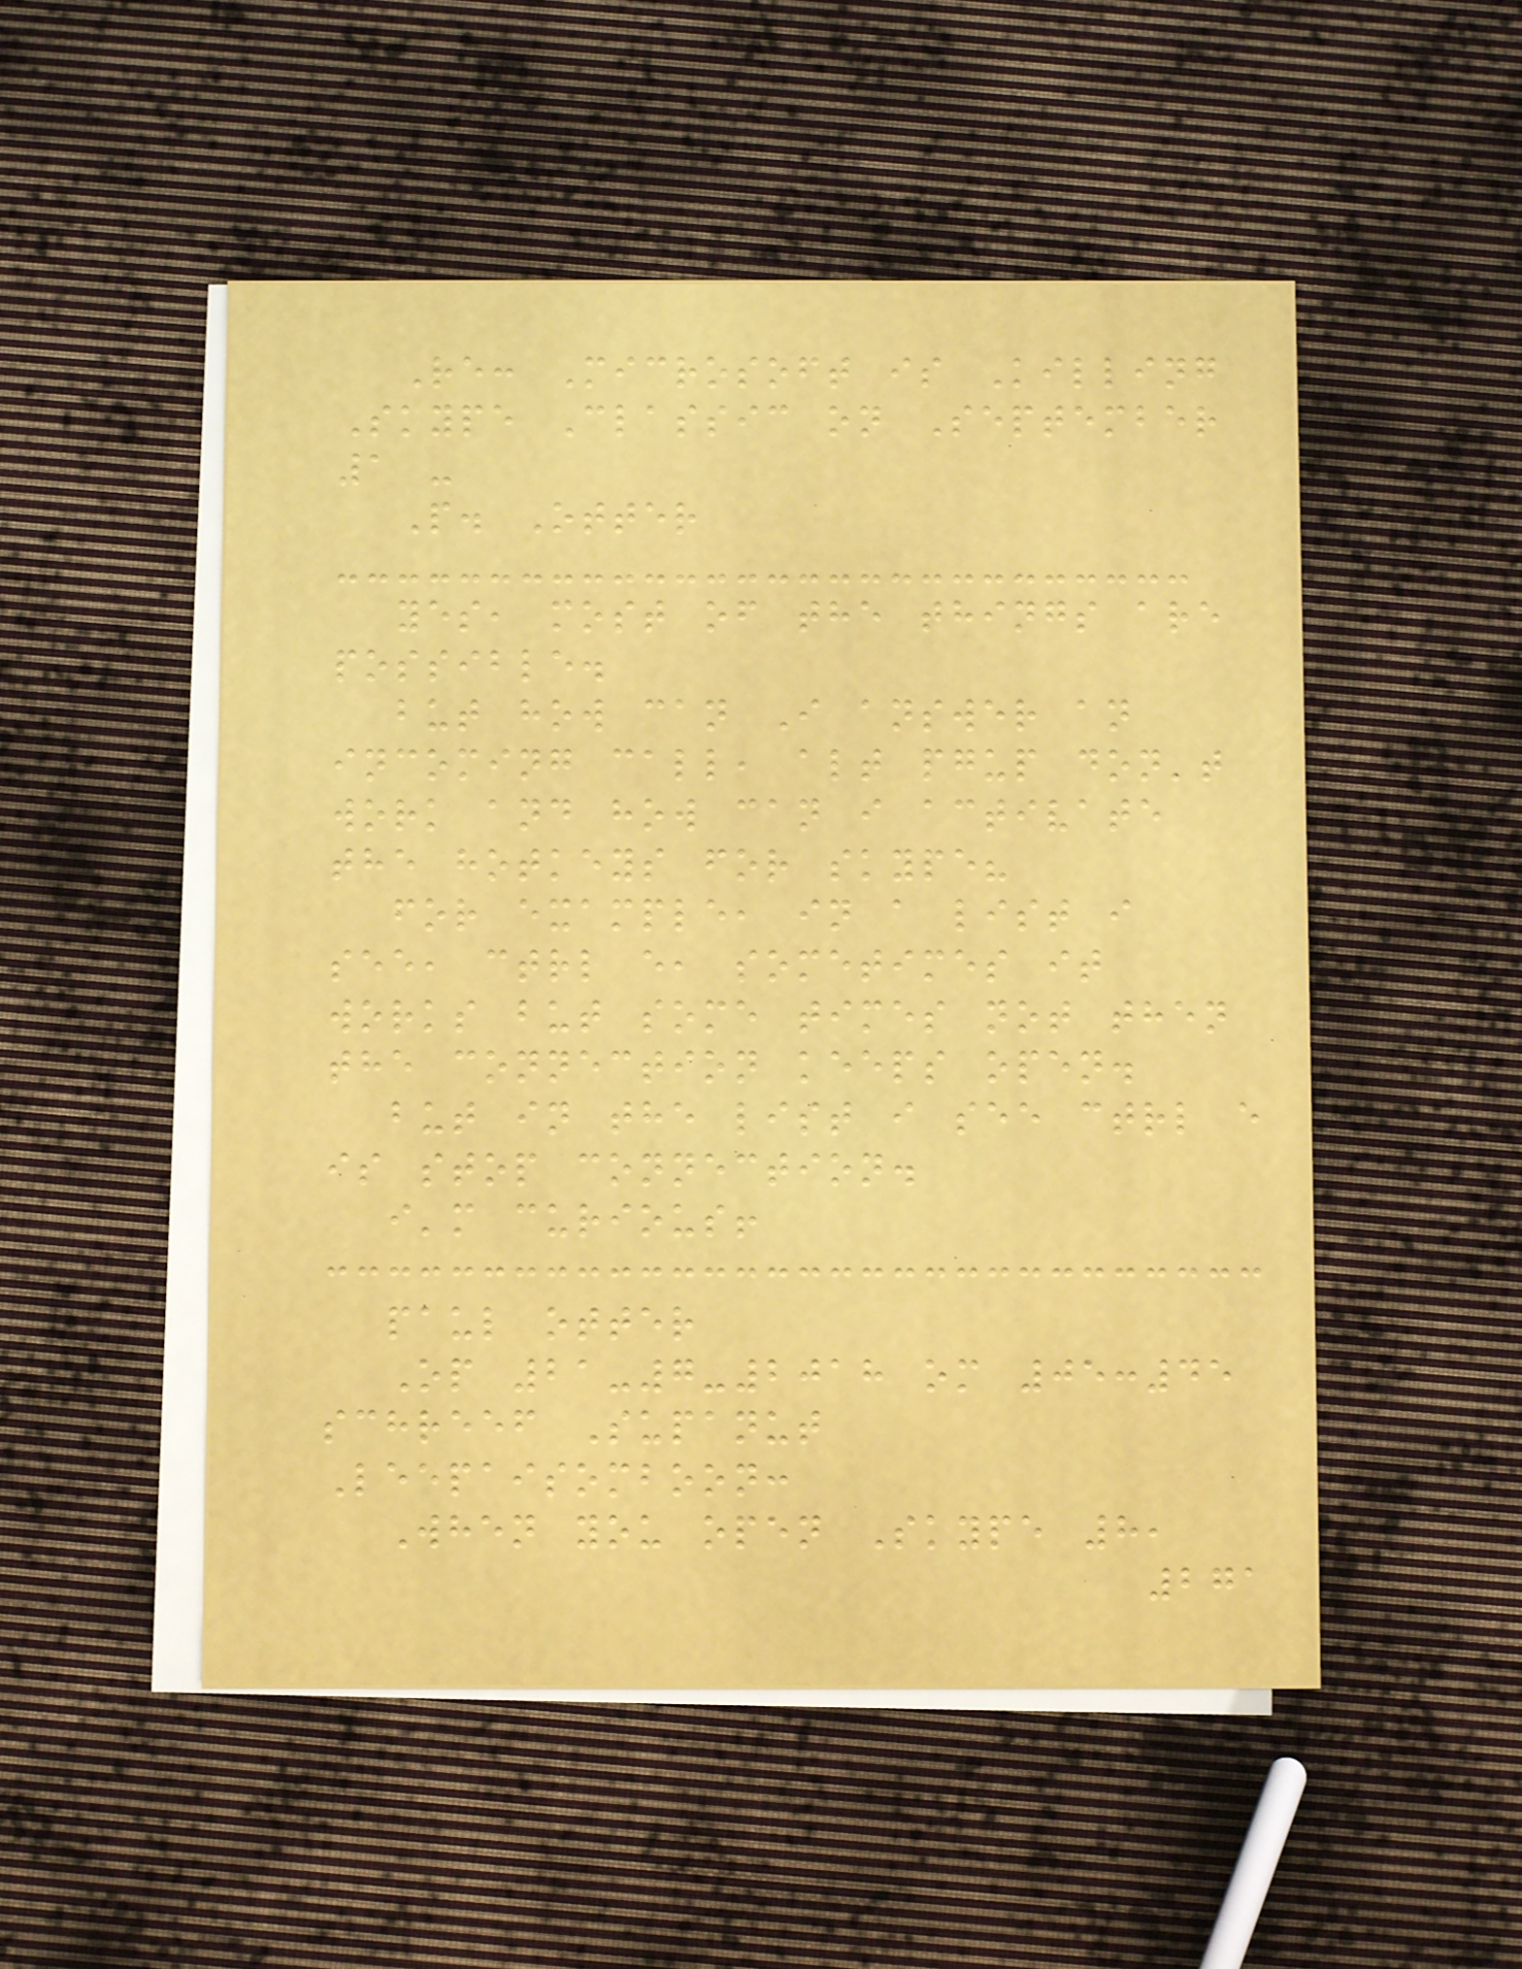Re: Microsoft is Killing
Skype Classic on September
1 -
P. Otter
yes, most of the things are
possible.
but how can I answer an
incoming call, alt pgup don't
work and how can i activate
the hotkeys for skype?
for example, in a list i
see, ctrl e, sometimes it
works but some times not then
the connection keeps open.
but in the list i see ctrl e
is stop connection.
i'm curious!
paul otter
Op 21-7-2018 om 05:45
schreef Supanut
Leepaisomboon:
When you open Skype 8,
271
